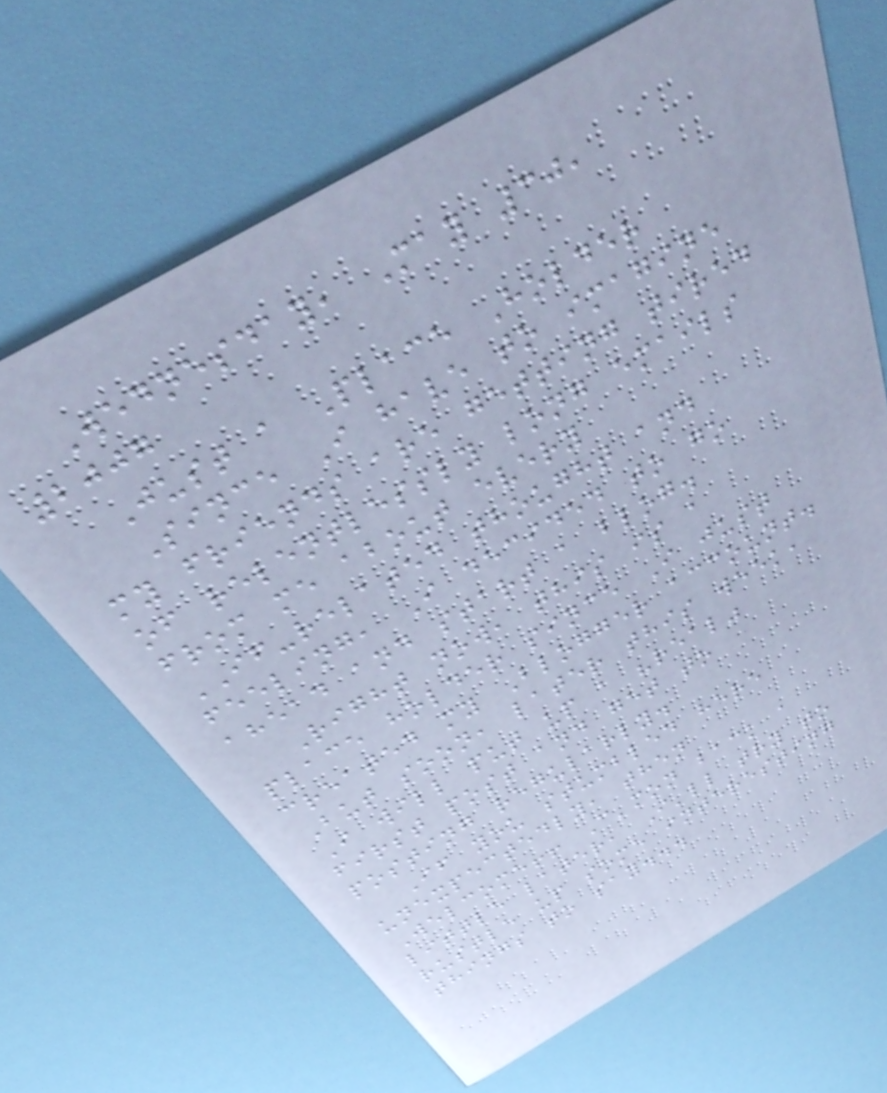Wednesday, May 30,
2007
Just a Place Holder
Since I have to imagine
my friends are getting tired
of relentlessly long emails
from me about every
IF-related thought and
feeling, I decided to go
ahead and start a blog.
Right now, this is a
place holder since I just
created my Blogger account.
But soon, later this week,
I will put up a "real"
first post and get to
posting regularly.
If you stumbled here
unexpectedly, then
Welcome!! C'mon back a
little later, I'll try to
rustle up some interesting
things to say...
